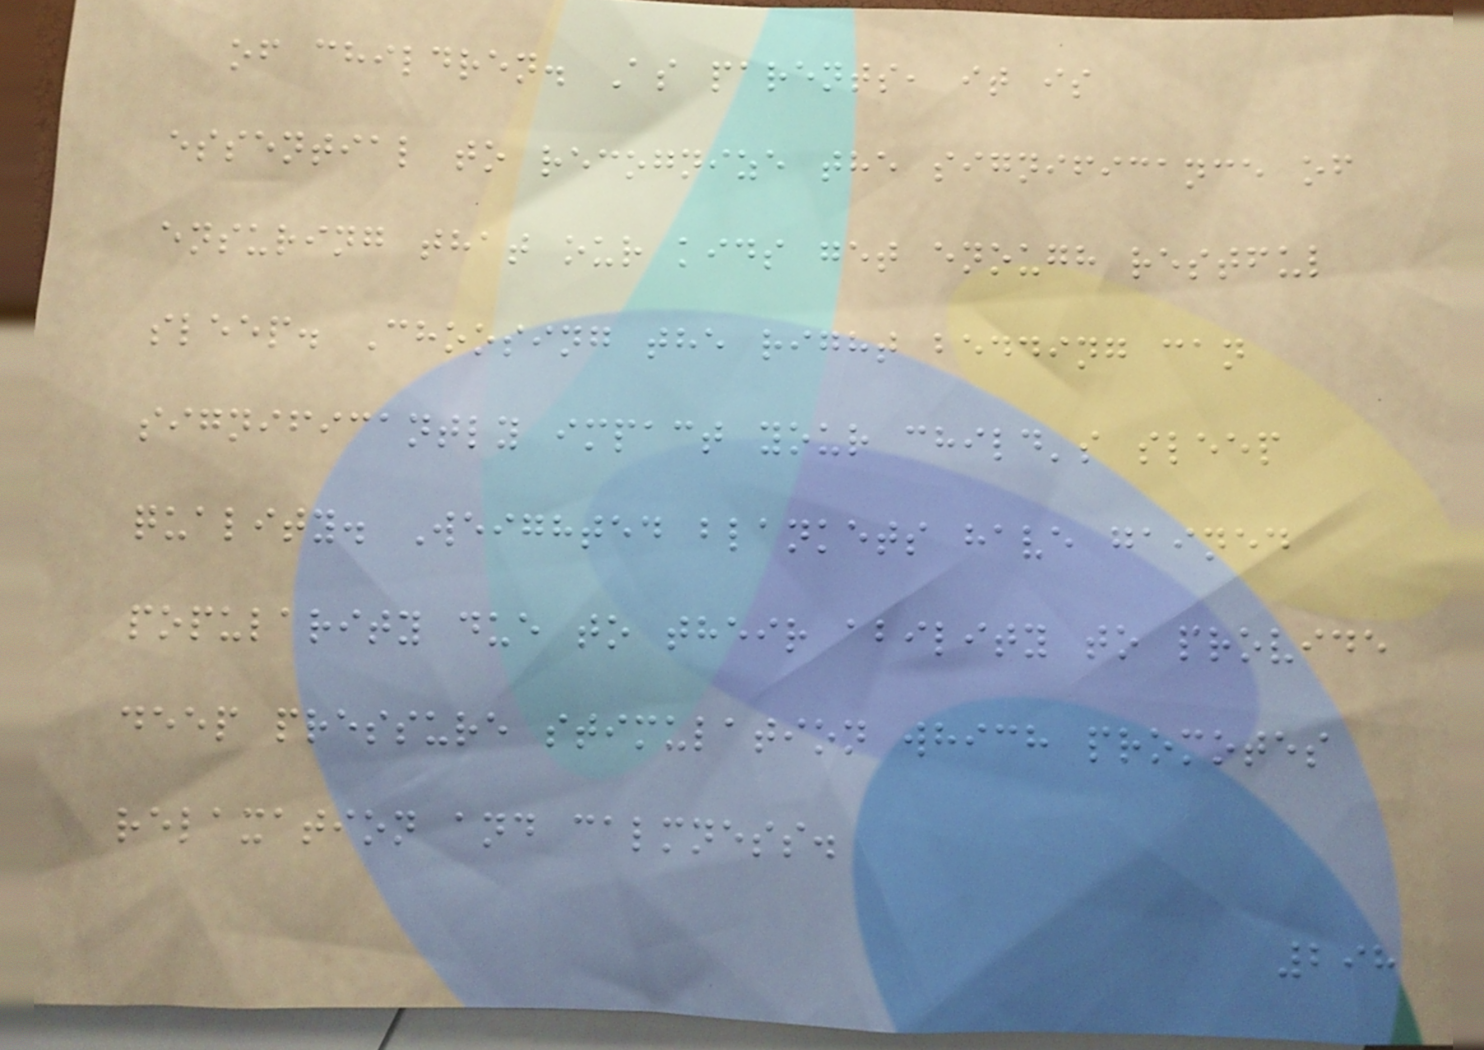of children. As parents, it is
essential to recognize the significance of
ensuring that our kids get enough restful
sleep. Choosing the right bedding can
significantly impact your child's sleep
quality. Weighted blankets have gained
popularity due to their ability to provide
deep pressure stimulation which promotes
relaxation and calmness.
298
